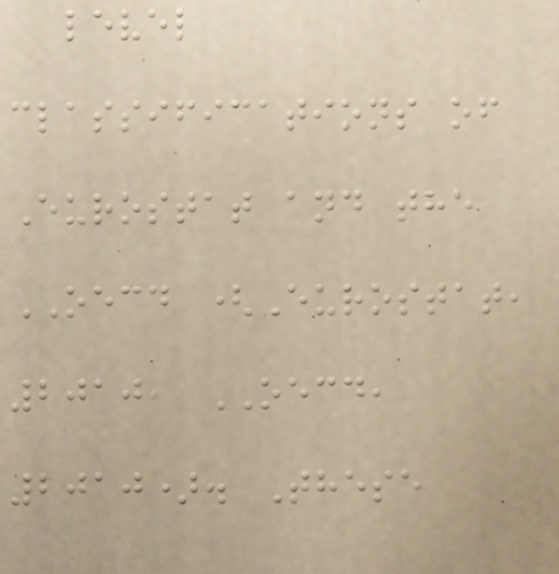level
classifications of
Eurostat and the
OECD (Eurostat,
2010, OECD,
2010). These
